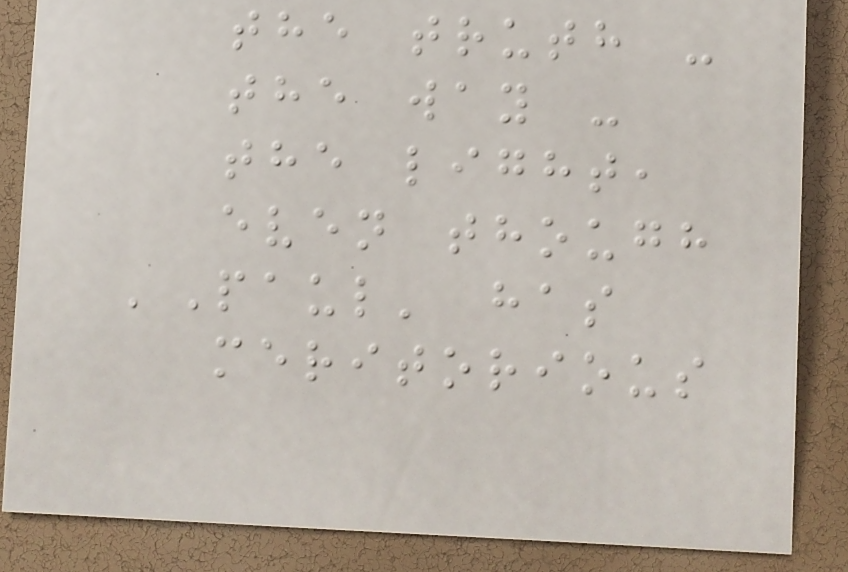the truth -
the way -
the light,
even though
'Paul' has
meritorious
